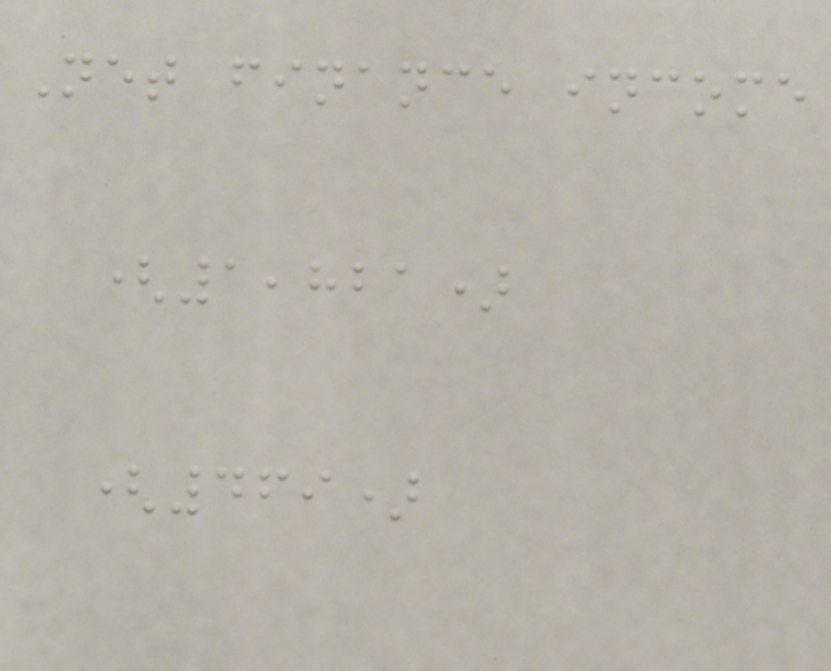Net finance income
(1,821)
(469)
